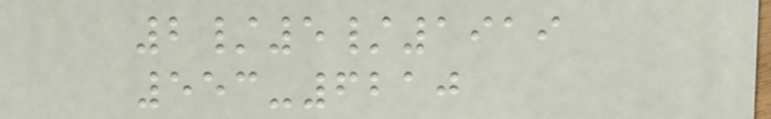2/5/1919
553-6210
